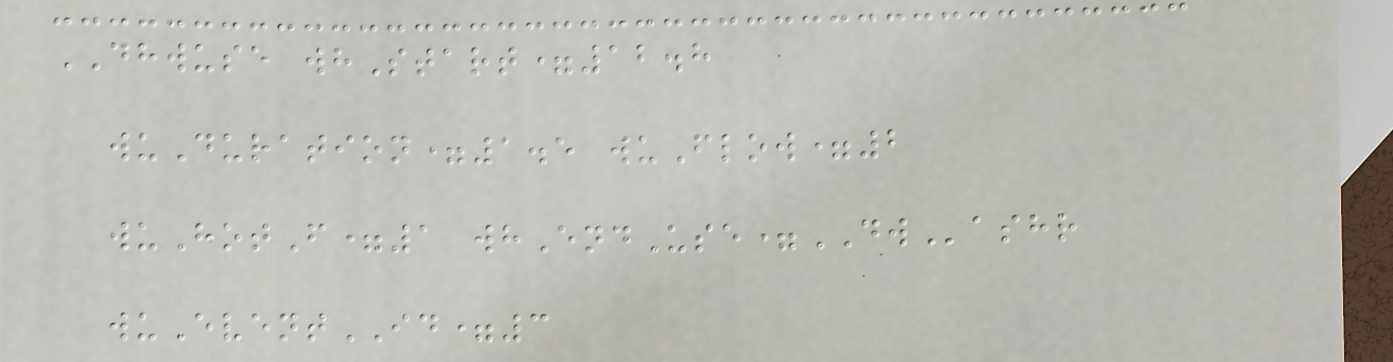DHWUSE whStart=12.8
wuDuration=1.5 wuFlow=2
wuHotF=1 whEndUse=DWashr
wuEventID=3
